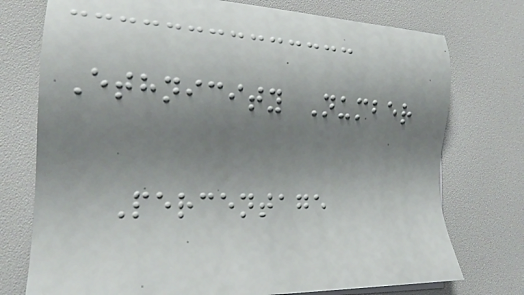Ethnicity Number
Percentage
